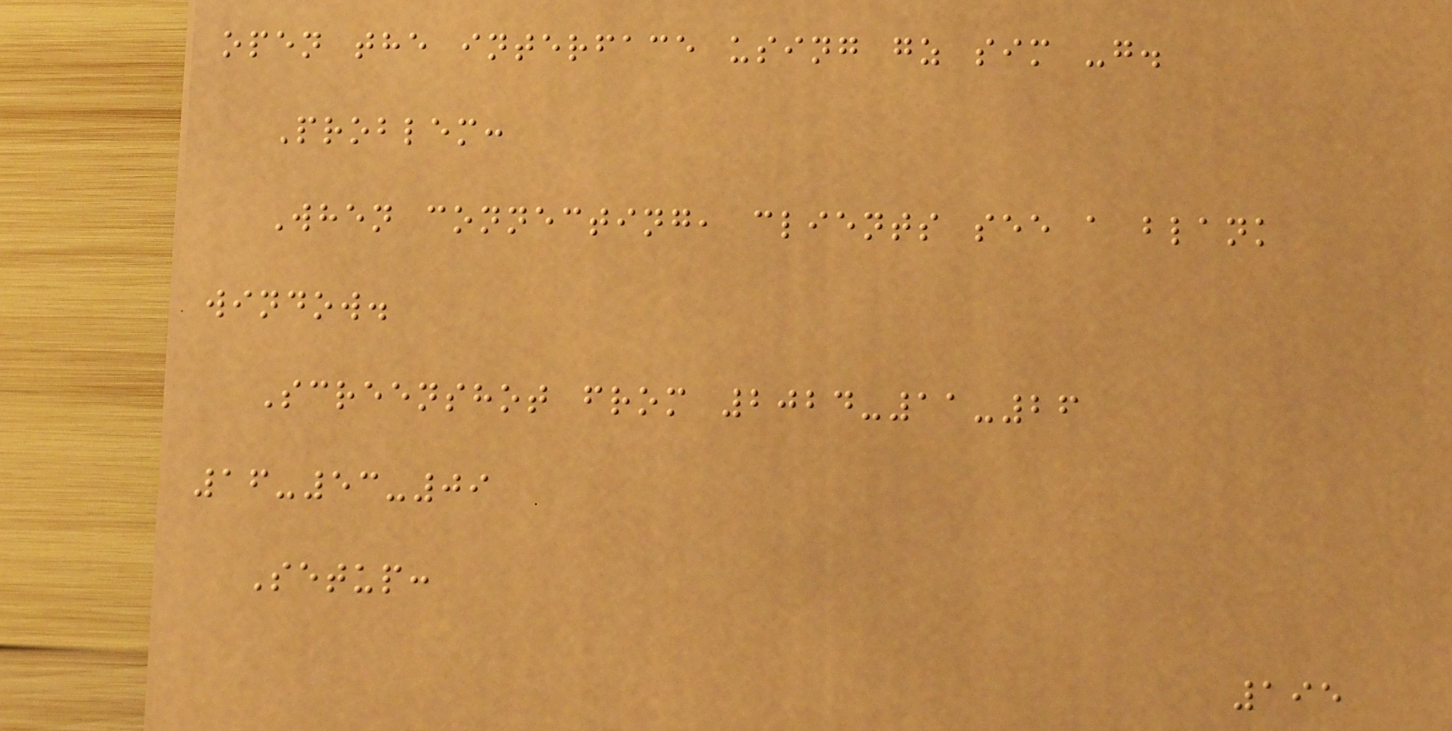open the interface using gz sim -g.
Problem:
When connecting, clients see a blank
window.
Screenshot from 2024-11-26
16-53-09
Setup:
195
